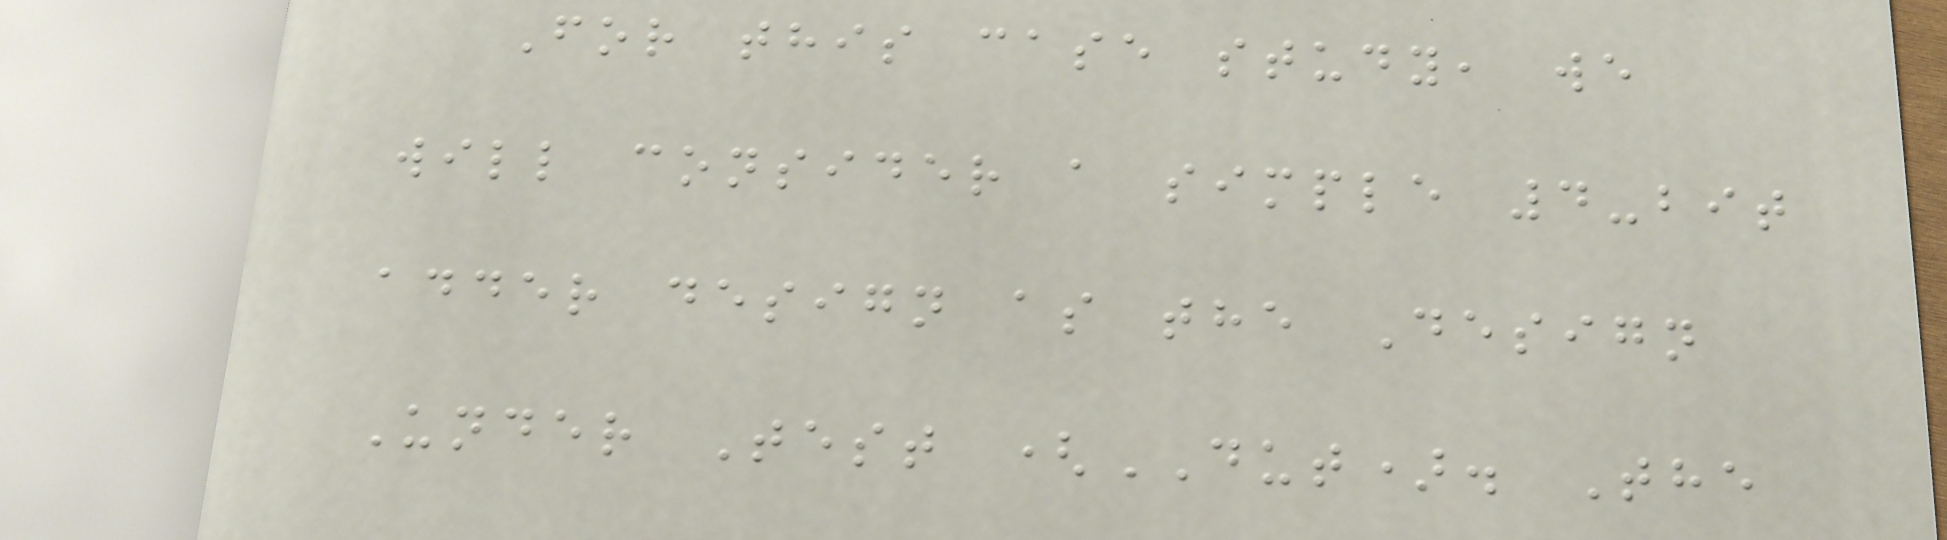For this case study, we
will consider a simple 4-bit
adder design as the Design
Under Test (DUT). The
